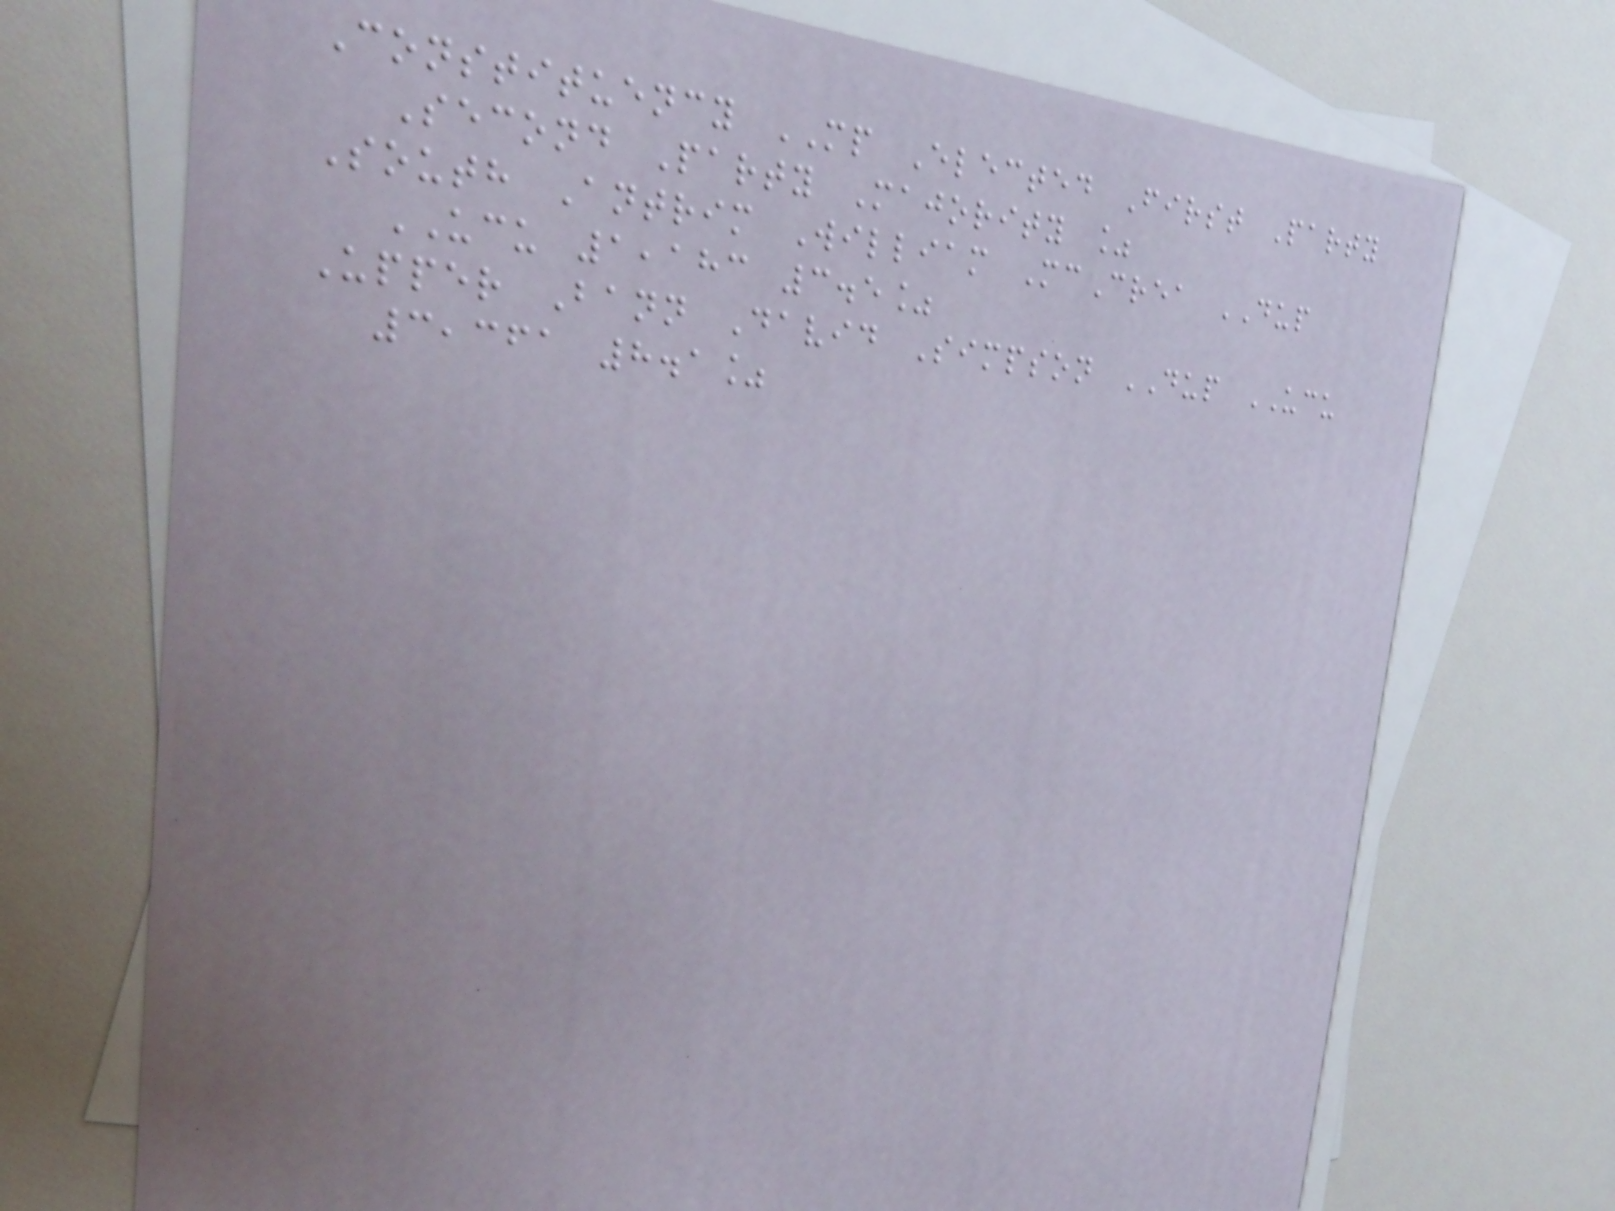Constituency MP Elected First Party
Second Party Majority %
South Antrim William McCrea DUP
UCU 1,183 3.5%
Upper Bann David Simpson DUP UCU
3,361 8.1%
